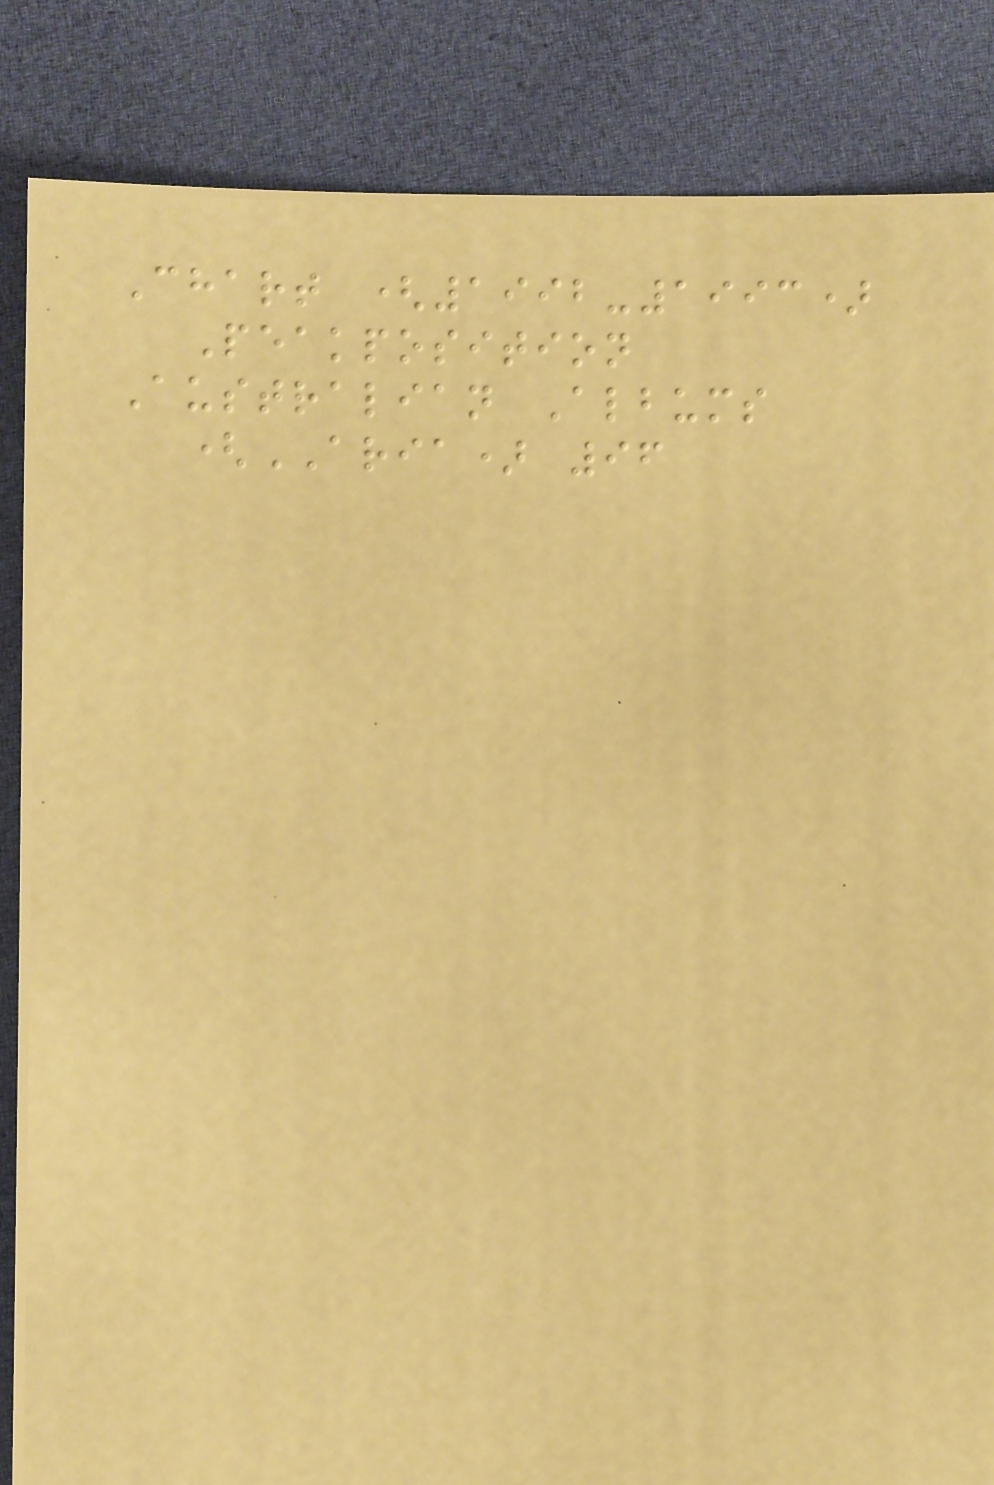Chart (1992-1993)
Peakposition
Australian Albums
(ARIA) 96
